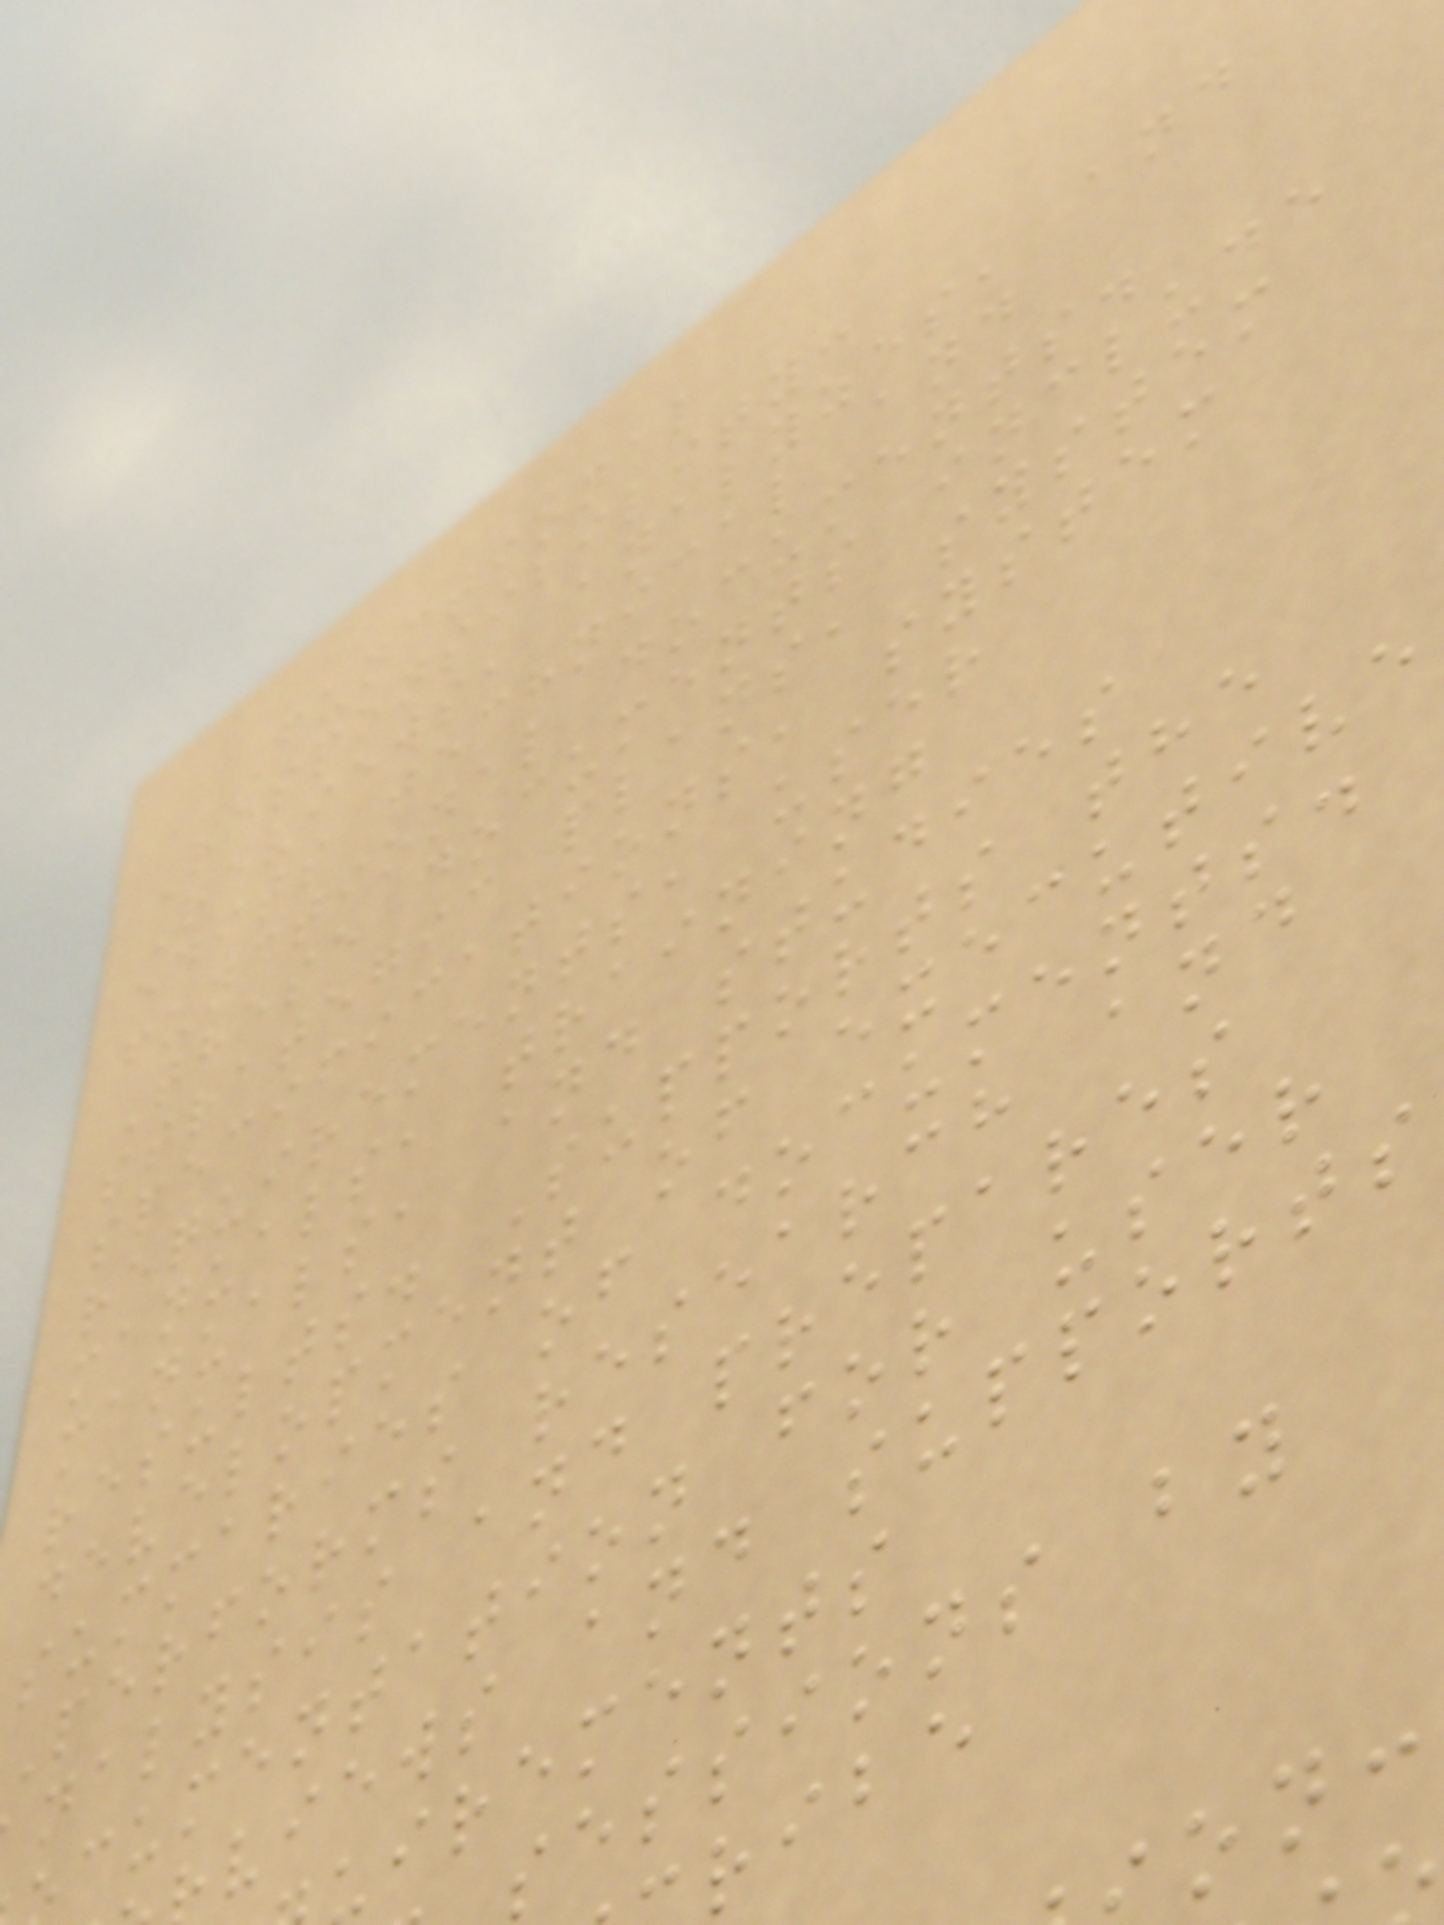Functional
Responsibility:
Reviews, analyzes, and
edits technical and
functional documents.
These documents include
strategic plans, system
specifications, system
requirements, user
manuals, training
manuals, and studies
results. Supports the
development of executive
summaries of documents.
Performs research and
nalysis and prepares
cumentation for user
views and supports
irements
sessions by
